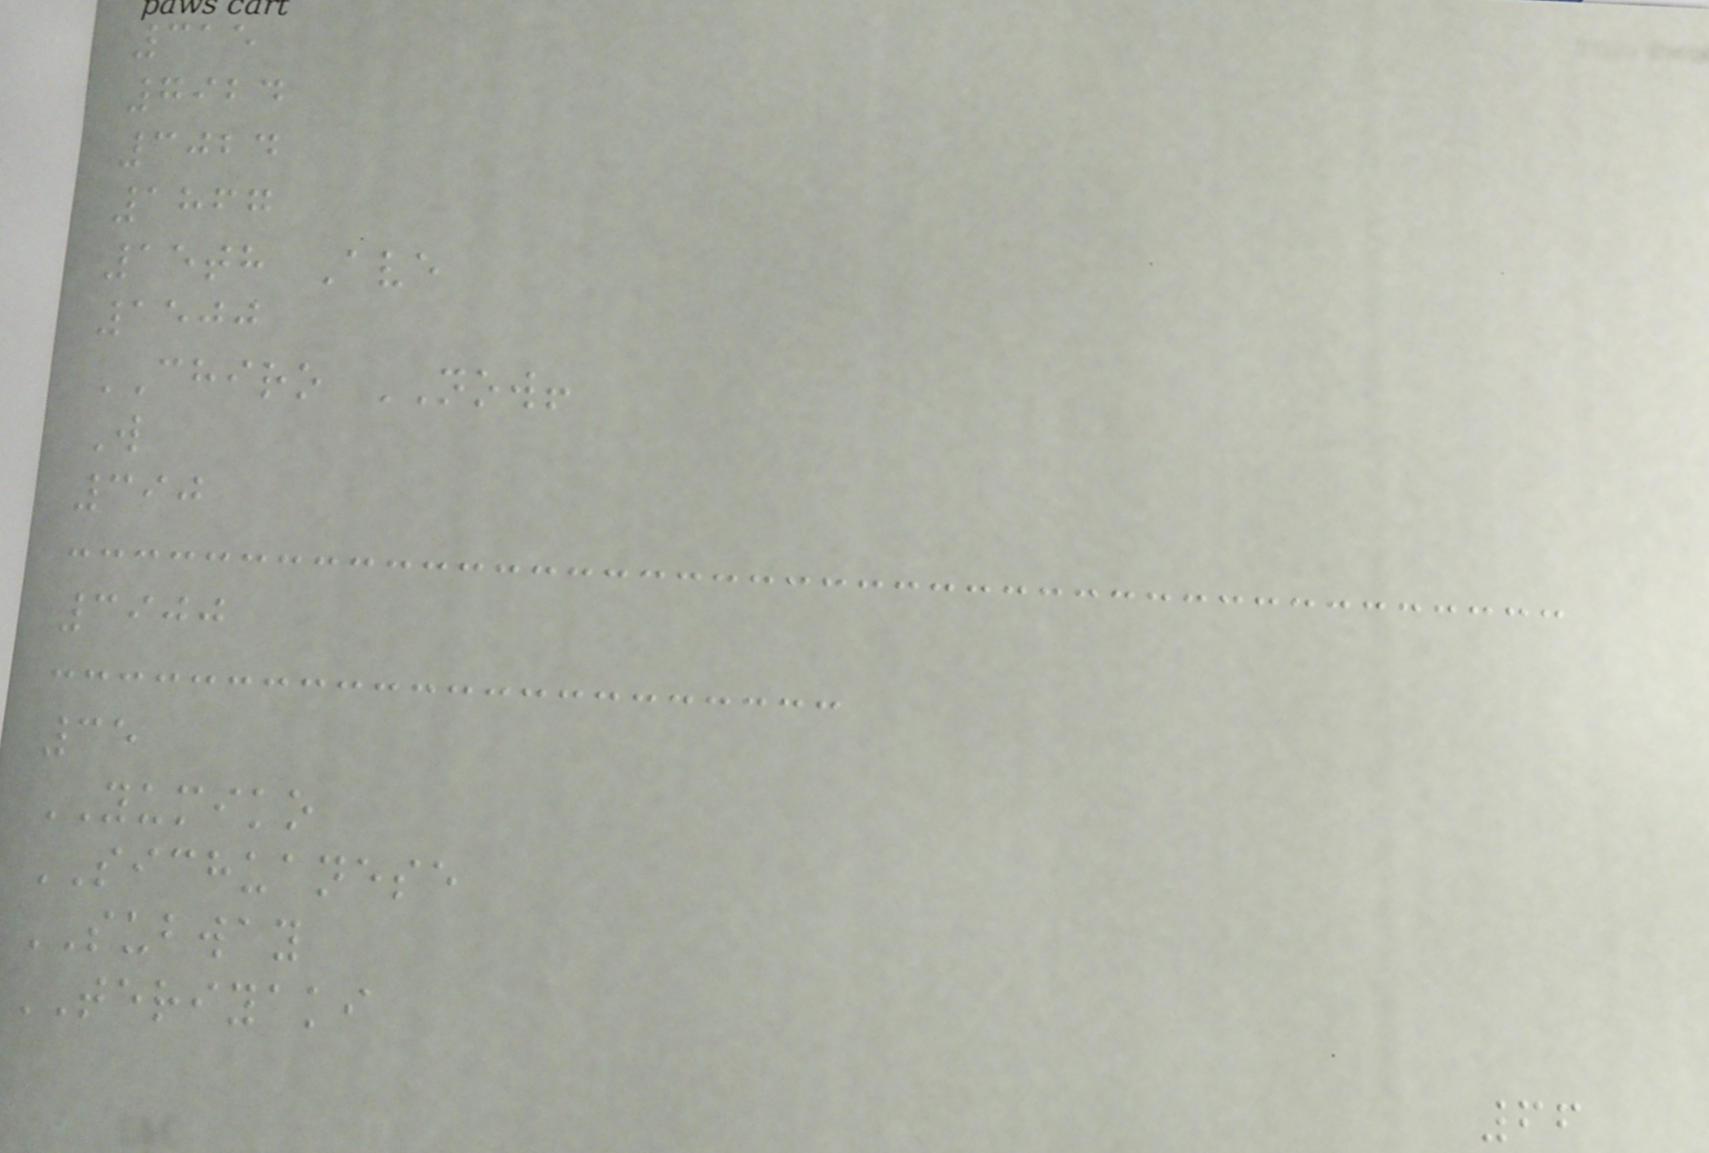315
7924
3024
1867
15th Ave
1500
CHIRO NOW!
W
390
3900
35
YUMIKO
SICHUANESE
SUBWAY
TERIYAKI
66
